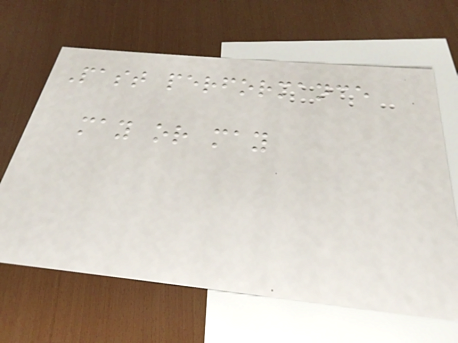Past performance
may or may
